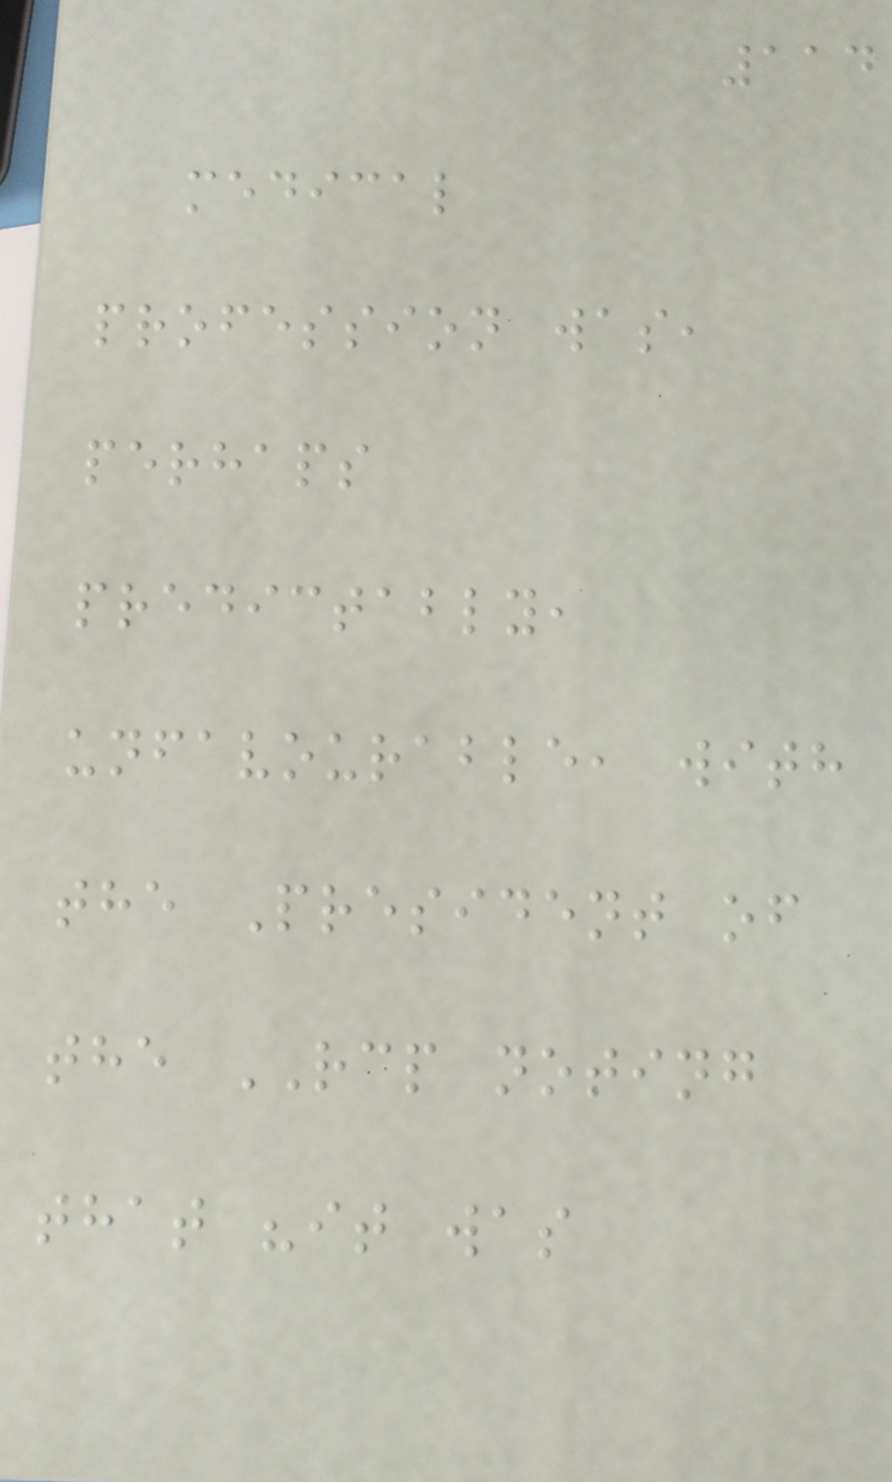114
medical
profession was,
perhaps
predictably,
unfavourable, with
the President of
the RCP noting
that "it was
